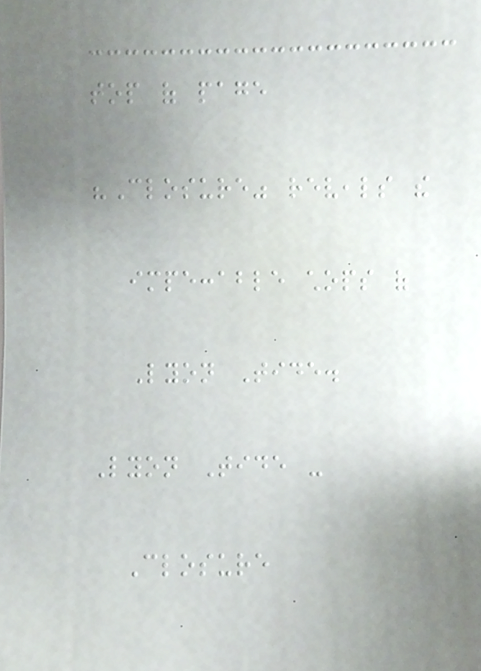top of page
"Closure" reveals the
impeccable chops of
Lyon Tide.
Lyon Tide -
Closure
